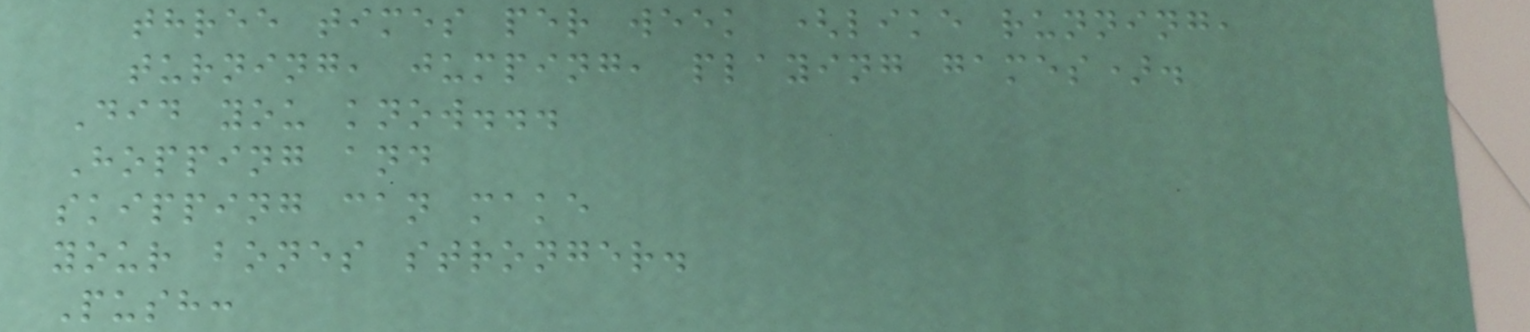three times per week (like running,
turning, jumping, playing games).
Did you know...
Hopping and
skipping can make
your bones stronger.
Push:
